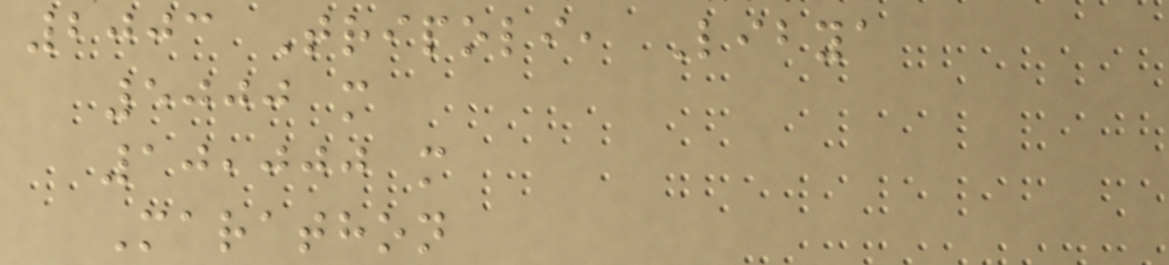2003 Tripoli, Libya
5000 m
10,000 m
Marathon
